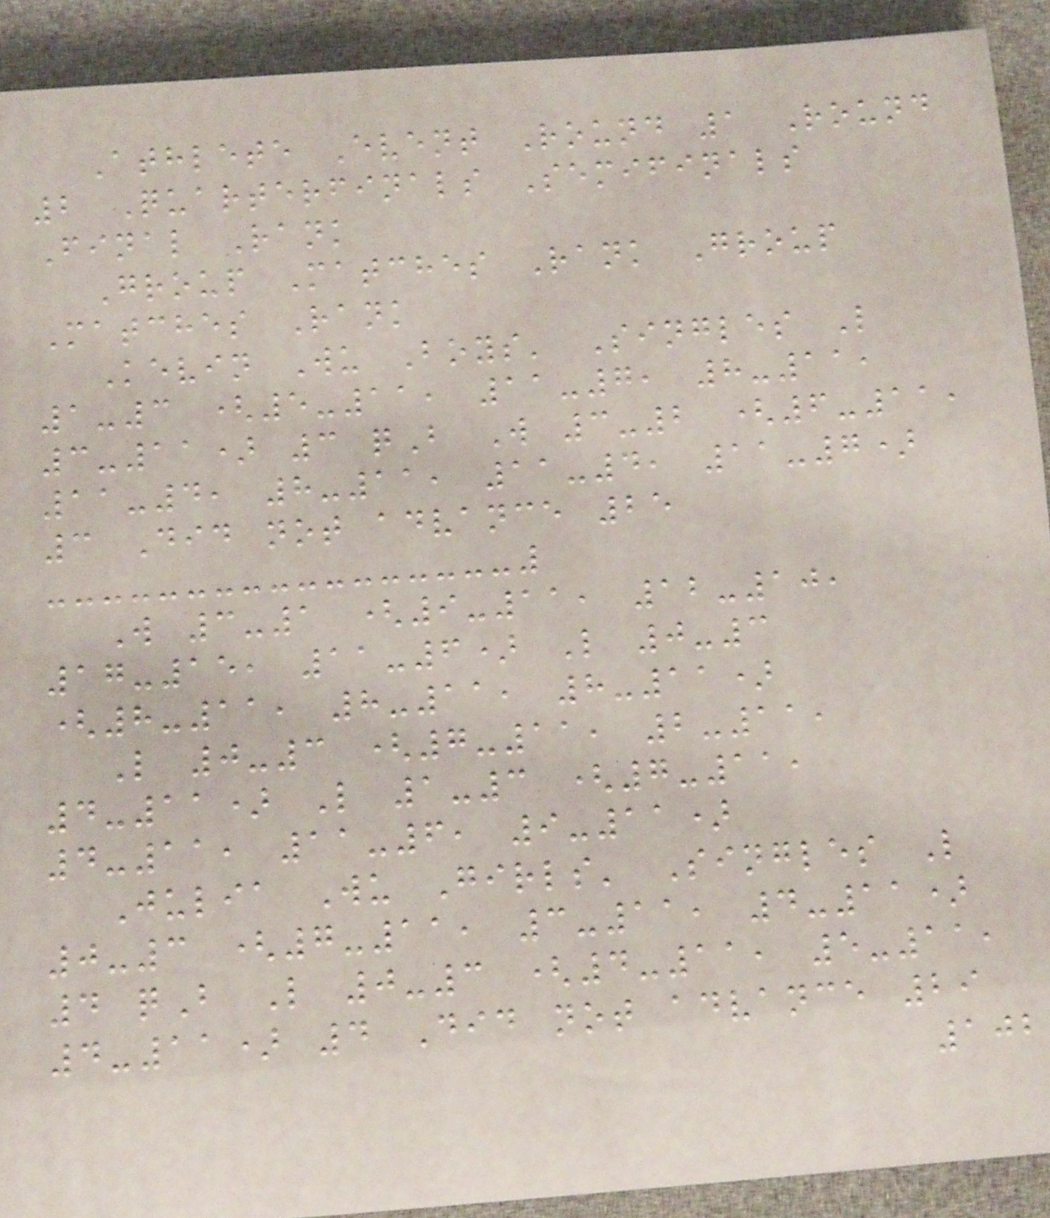Athlete Event Round 1 Round
2 Quarterfinals Semifinals
Final Rank
Group Matches Rank Group
Matches Rank
Kevin Wu Boys' Singles L
1-3 (5-11, 11-7, 8-11,
3-11) 3 qB W 3-2 (6-11,
11-4, 8-11, 11-4, 11-7)
3 Did not advance 25
W 3-1 (9-11, 12-10,
17-15, 11-6) L 0-3
(8-11, 8-11, 8-11)
L 0-3 (7-11, 2-11,
4-11) L 1-3 (7-11,
4-11, 11-6, 9-11)
Julia Wu Girls' Singles L
0-3 (7-11, 3-11, 4-11)
4 qB L 0-3 (4-11, 5-11,
4-11) 4 Did not advance 29
102
